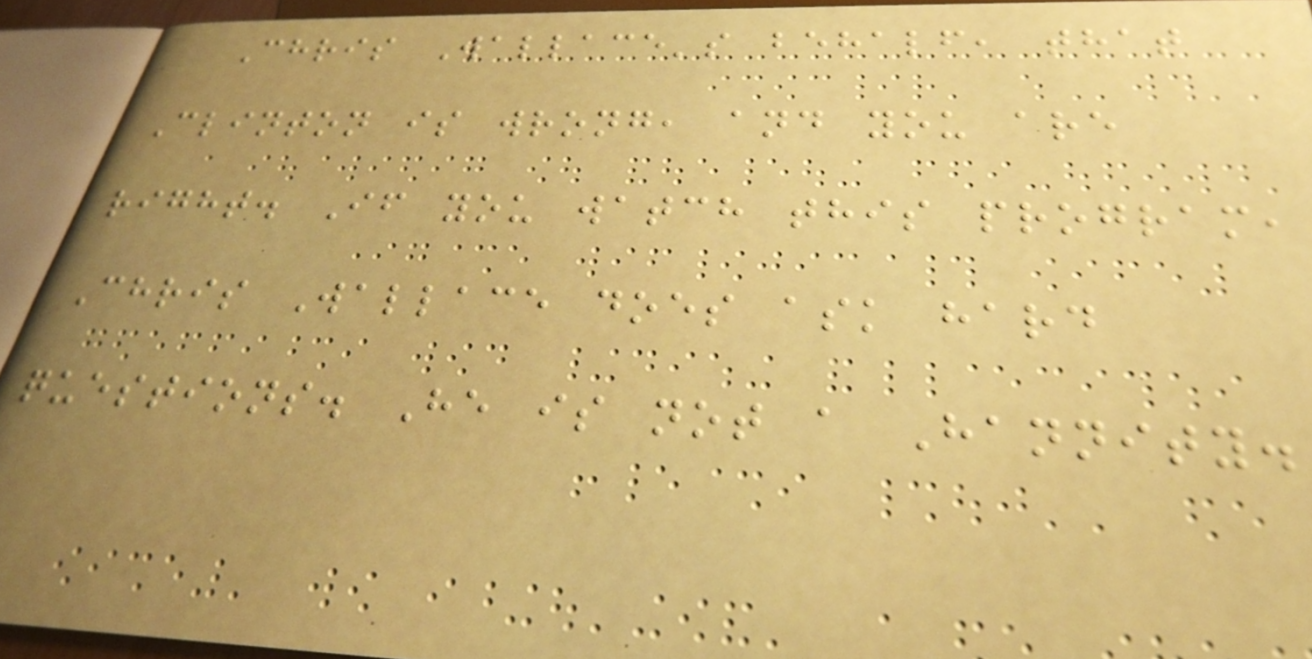Chris Wallace's behalf, that
Clinton is wrong, and you are
right. If you watch this program,
Chris Wallace does ask hard
questions. He is not a Hannity.
